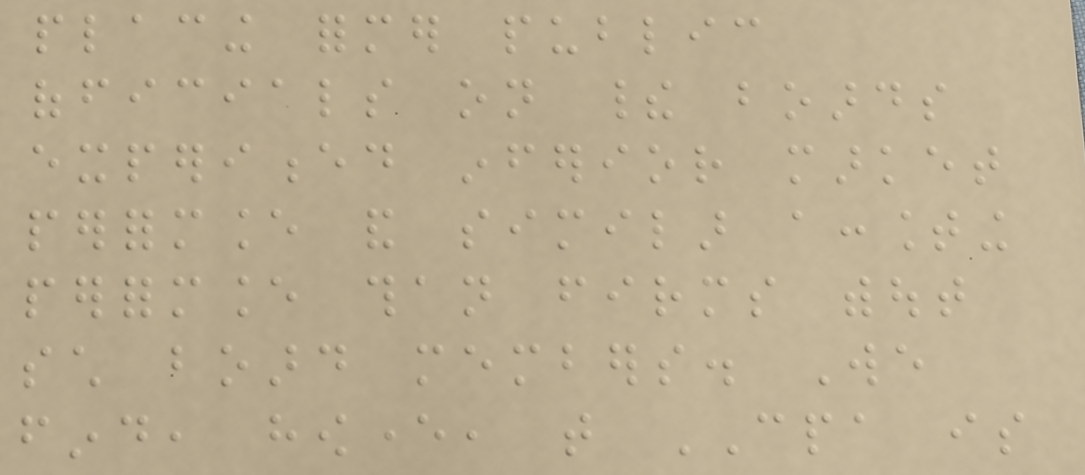placing former public
officials on their boards
experienced inferior market
performance and similar accounting
performance than firms without
such board members. We
find, however, that CPA is
